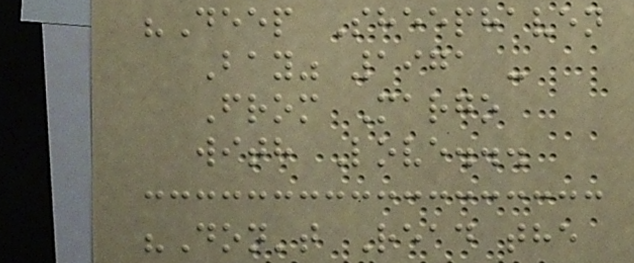"Deep Sheephaven
Bay" 1971 -
From Margo
with Love...
"Don't Read the
